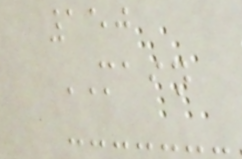150
MAIN
